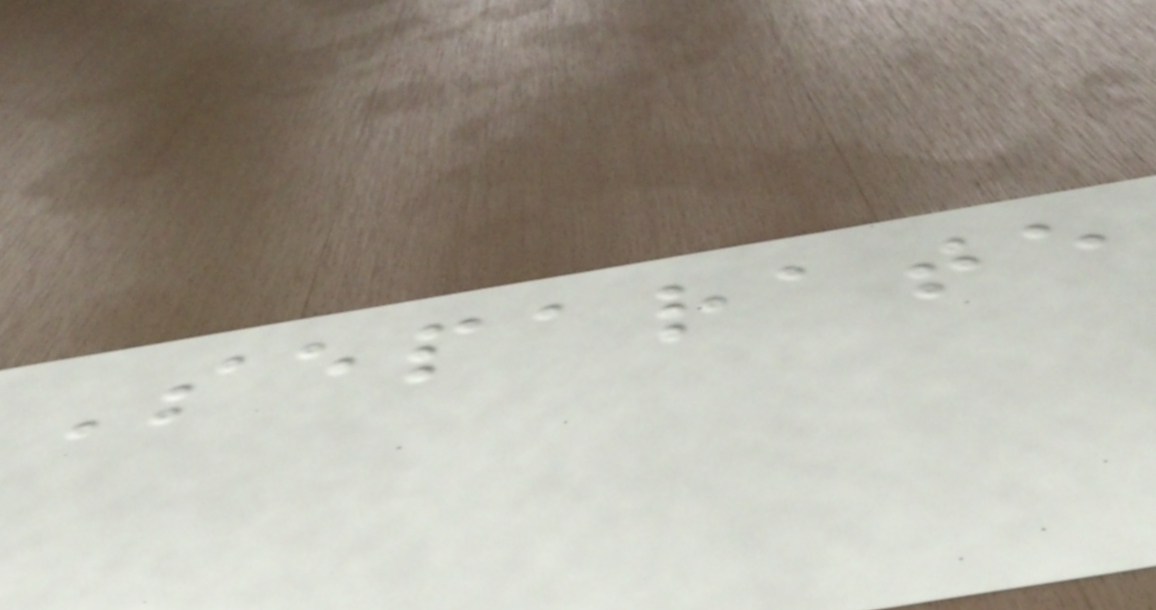Separate
